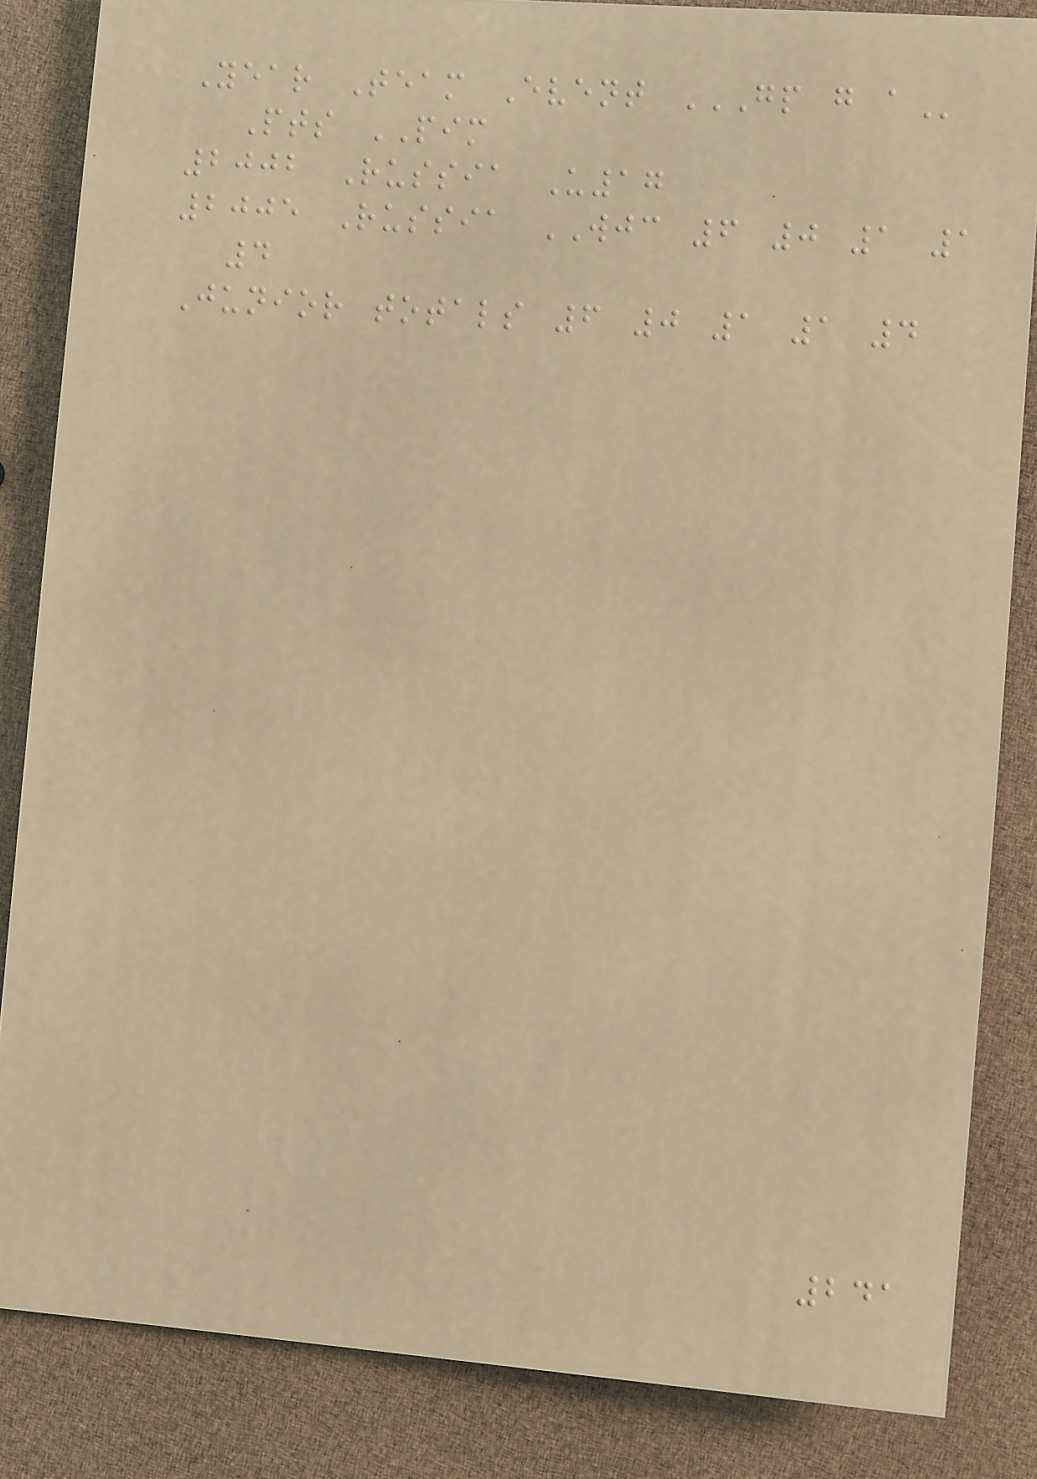Year Team Event GP G A
Pts PIM
2002 Russia U17
2005 Russia WJC 6 0 1 1
4
Junior totals 6 0 1 1 4
241
